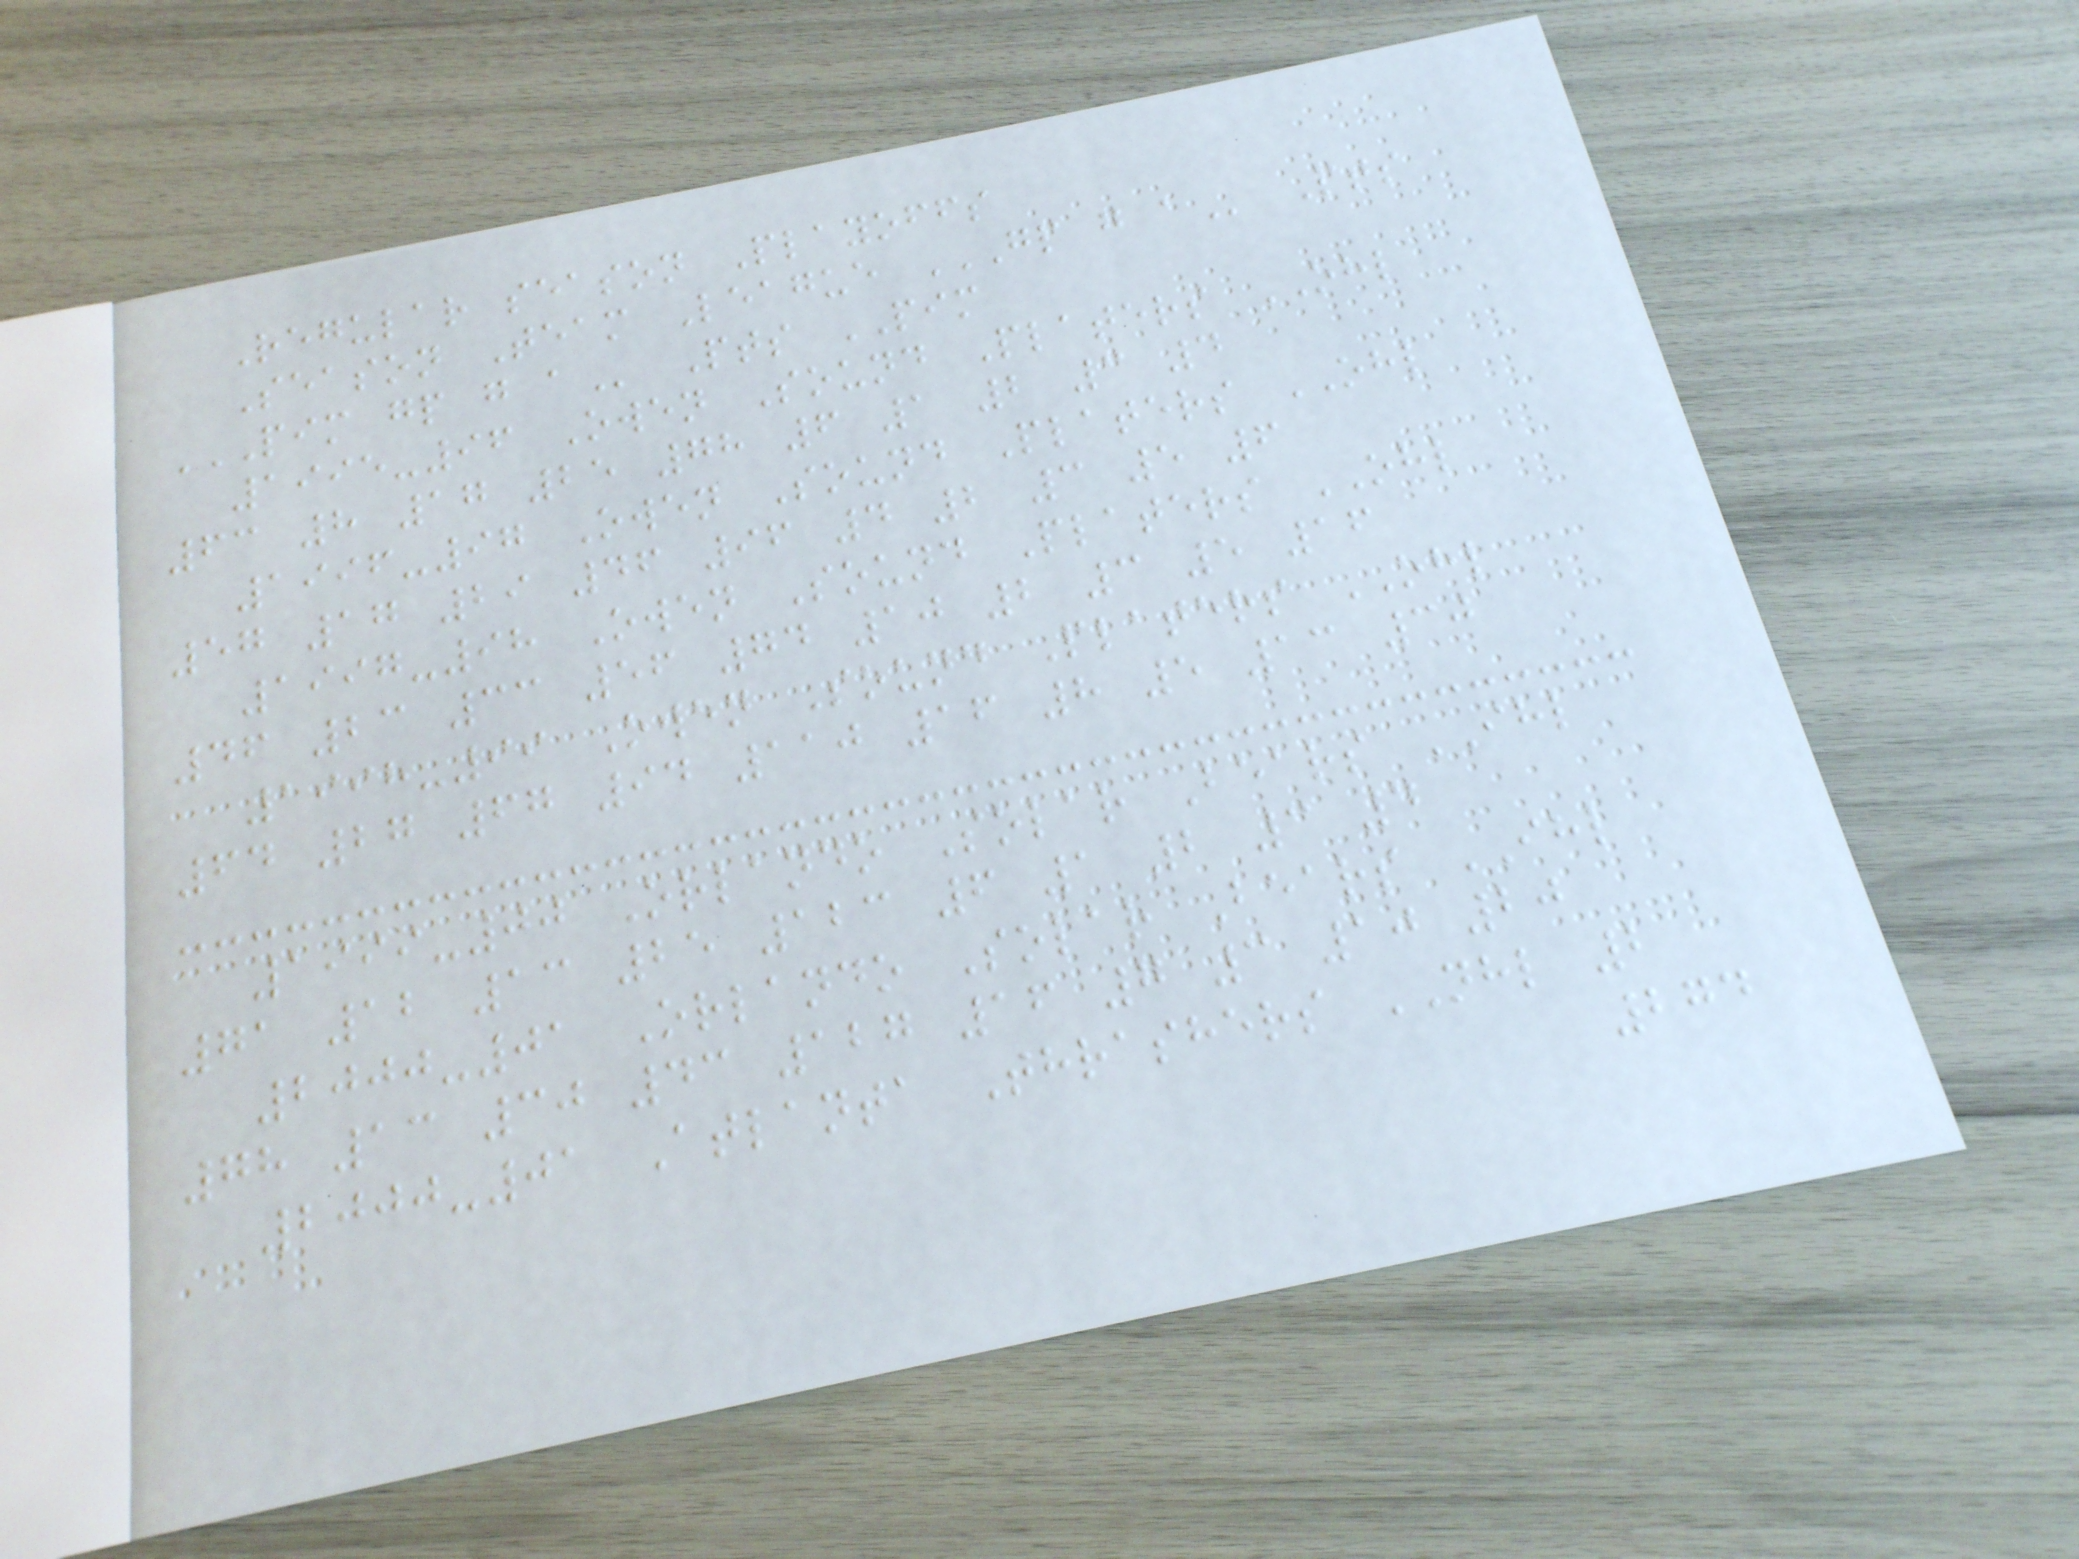Regular season Playoffs
Season Team League GP G A Pts
PIM GP G A Pts PIM
1995-96 Owen Sound Platers OHL
63 8 17 25 78 6 1 2 3 4
1996-97 Owen Sound Platers OHL
57 17 29 46 96 4 2 3 5 6
1997-98 Owen Sound Platers OHL
46 23 33 56 74 10 2 3 5 16
1998-99 Owen Sound Platers OHL
64 27 67 94 110 16 8 5 13 30
1999-00 Orlando Solar Bears IHL
71 12 13 25 123 6 1 2 3 4
2000-01 Orlando Solar Bears IHL
78 13 30 43 127 16 7 3 10 20
2000-01 Atlanta Thrashers NHL 2
274
